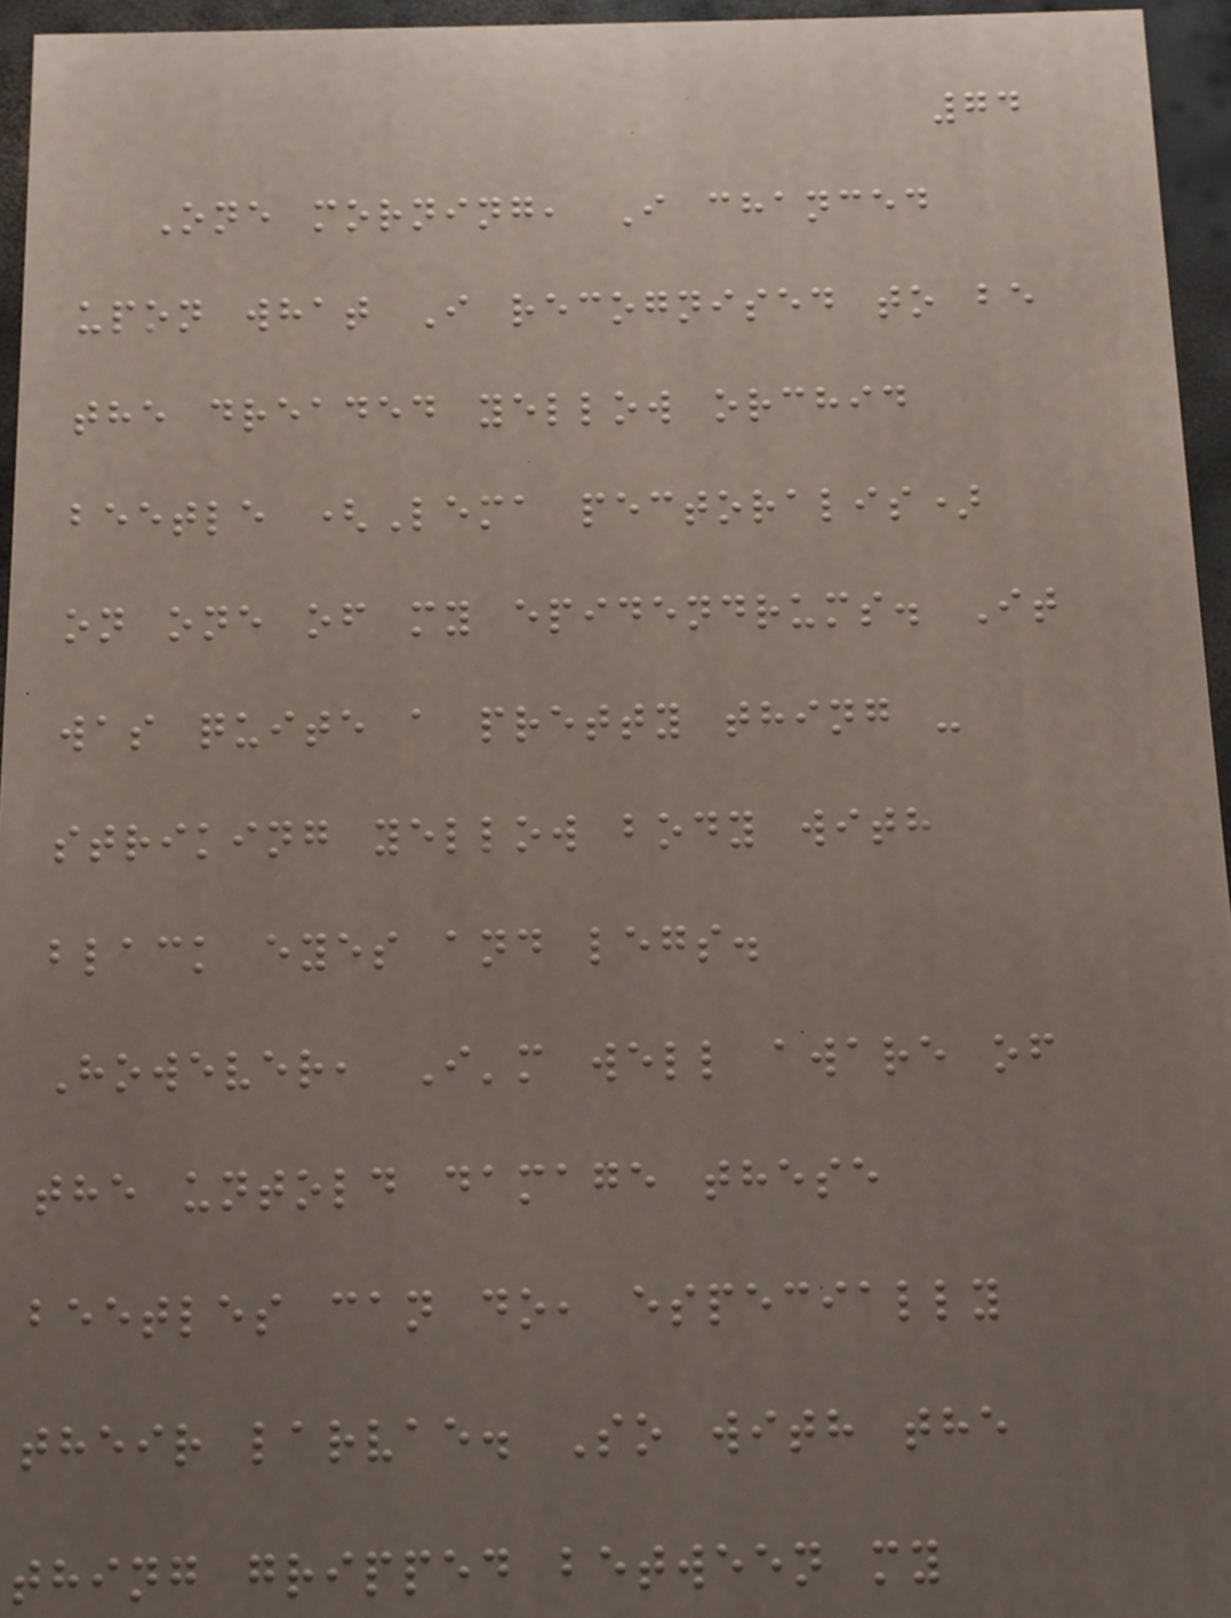74
One morning, I chanced
upon what I recognised to be
the dreaded yellow orchid
beetle (Lema pectoralis)
on one of my epidendrums. It
was quite a pretty thing -
striking yellow body with
black eyes and legs.
However, I'm well aware of
the untold damage these
beetles can do, especially
their larvae. So with the
thing gripped between my
